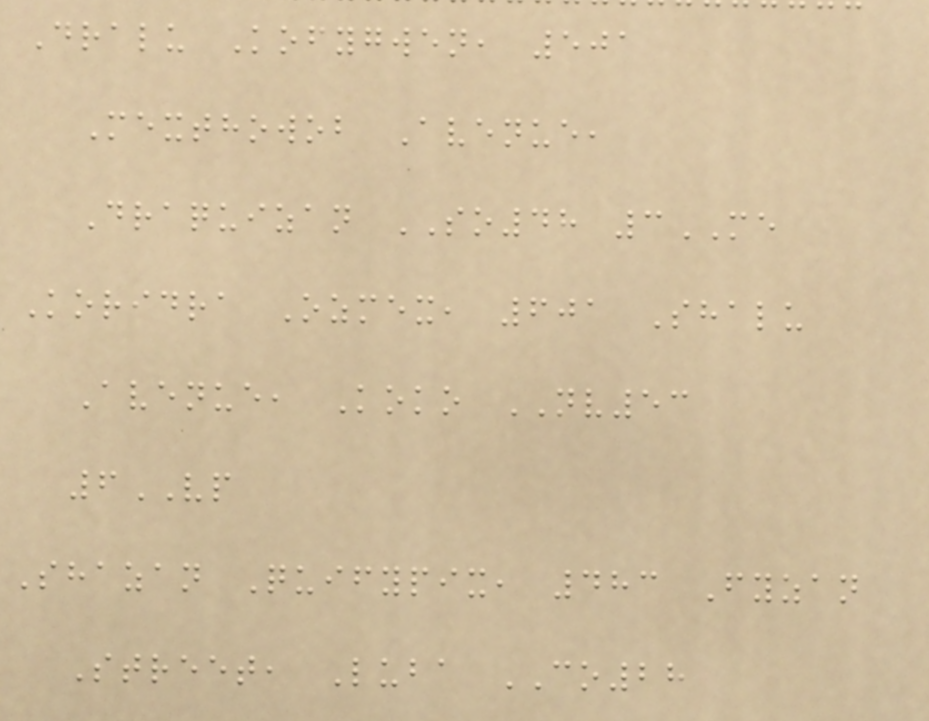Dralu Kofygwen, 501
Mexthowob Avenue,
Draquizan SO48 3ME
Koridra Ozmex, 601 Shalu
Avenue, Koko NV53
6VP
Shazan Quifypix, 483 Fyzan
Street, Luba CO28
